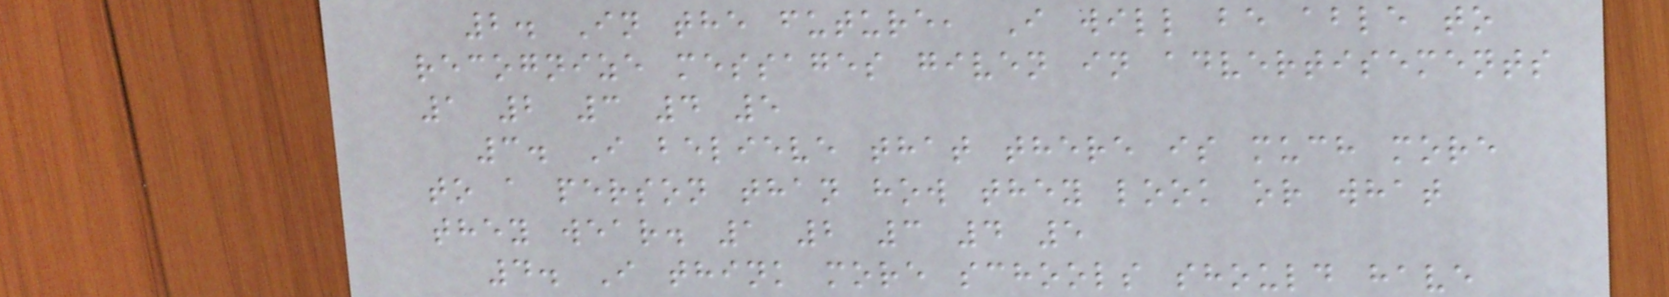2. In the future, I will be able to
recognize messages given in advertisements
1 2 3 4 5
3. I believe that there is much more
to a person than how they look or what
they wear. 1 2 3 4 5
4. I think more schools should have
